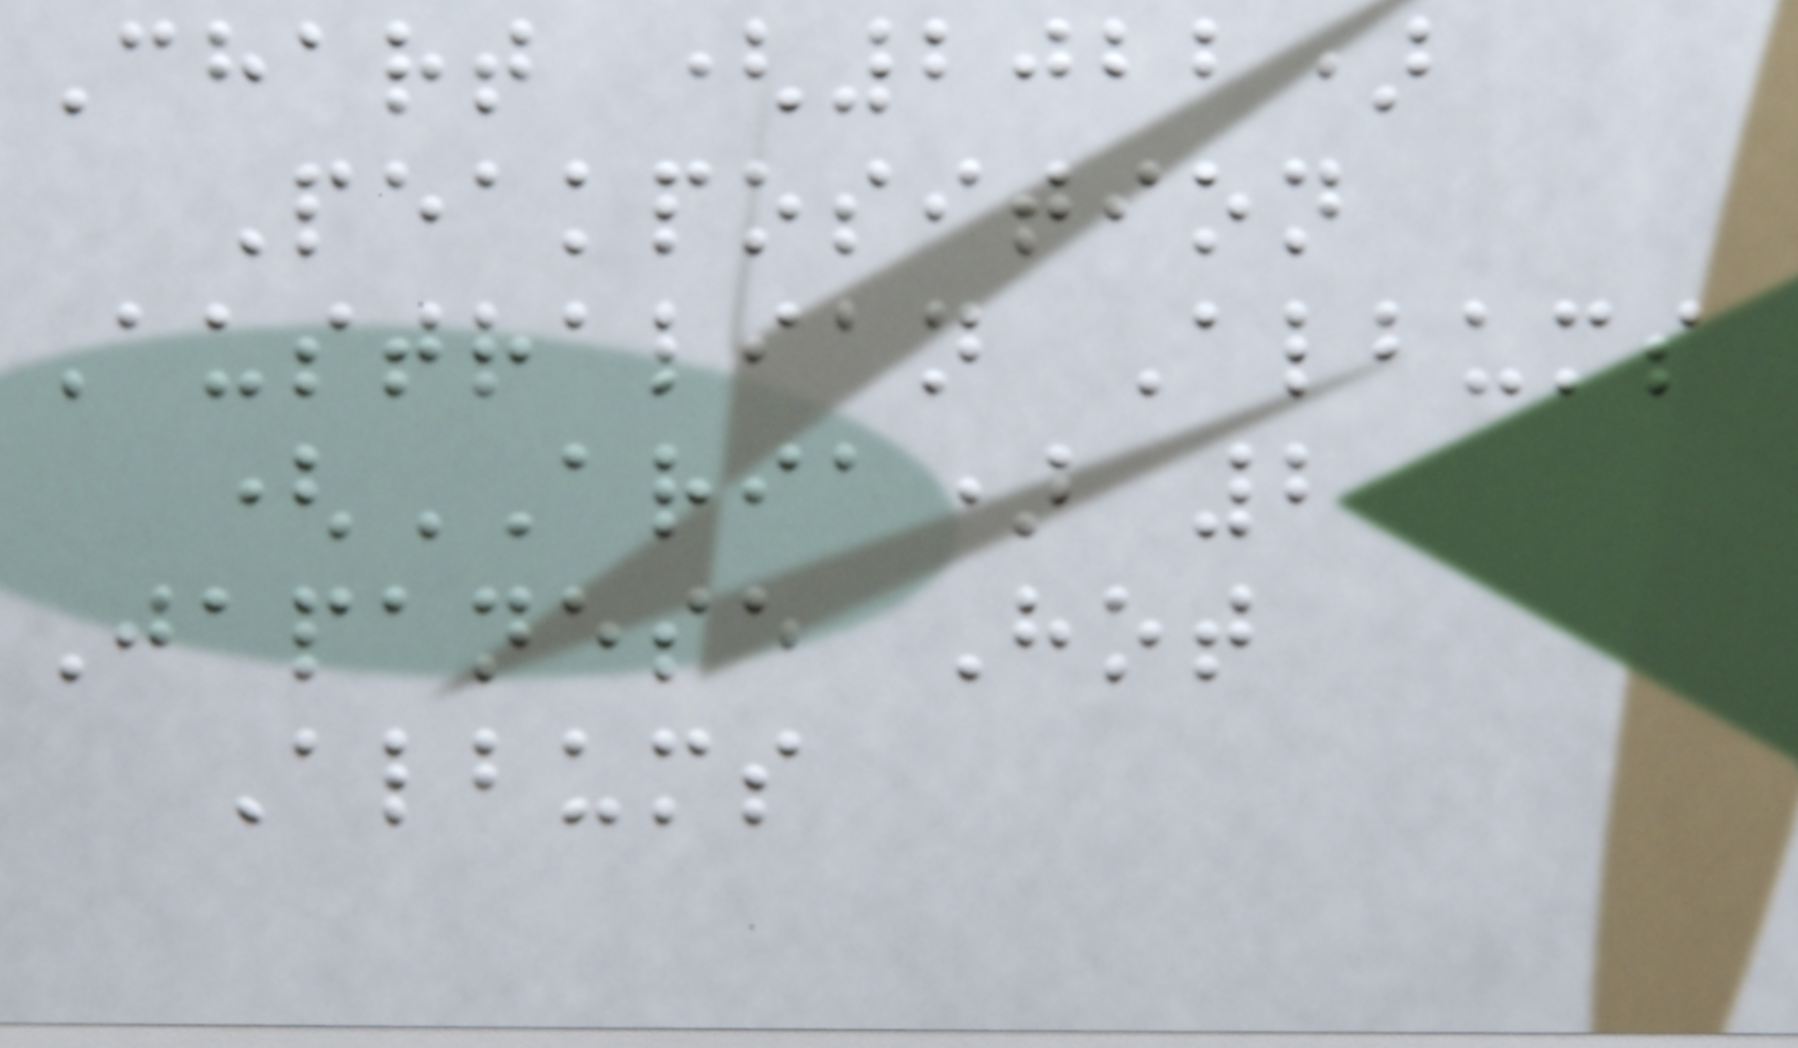Chart (2022)
Peakposition
Australian Albums
(ARIA) 2
Japanese Hot
Albums
